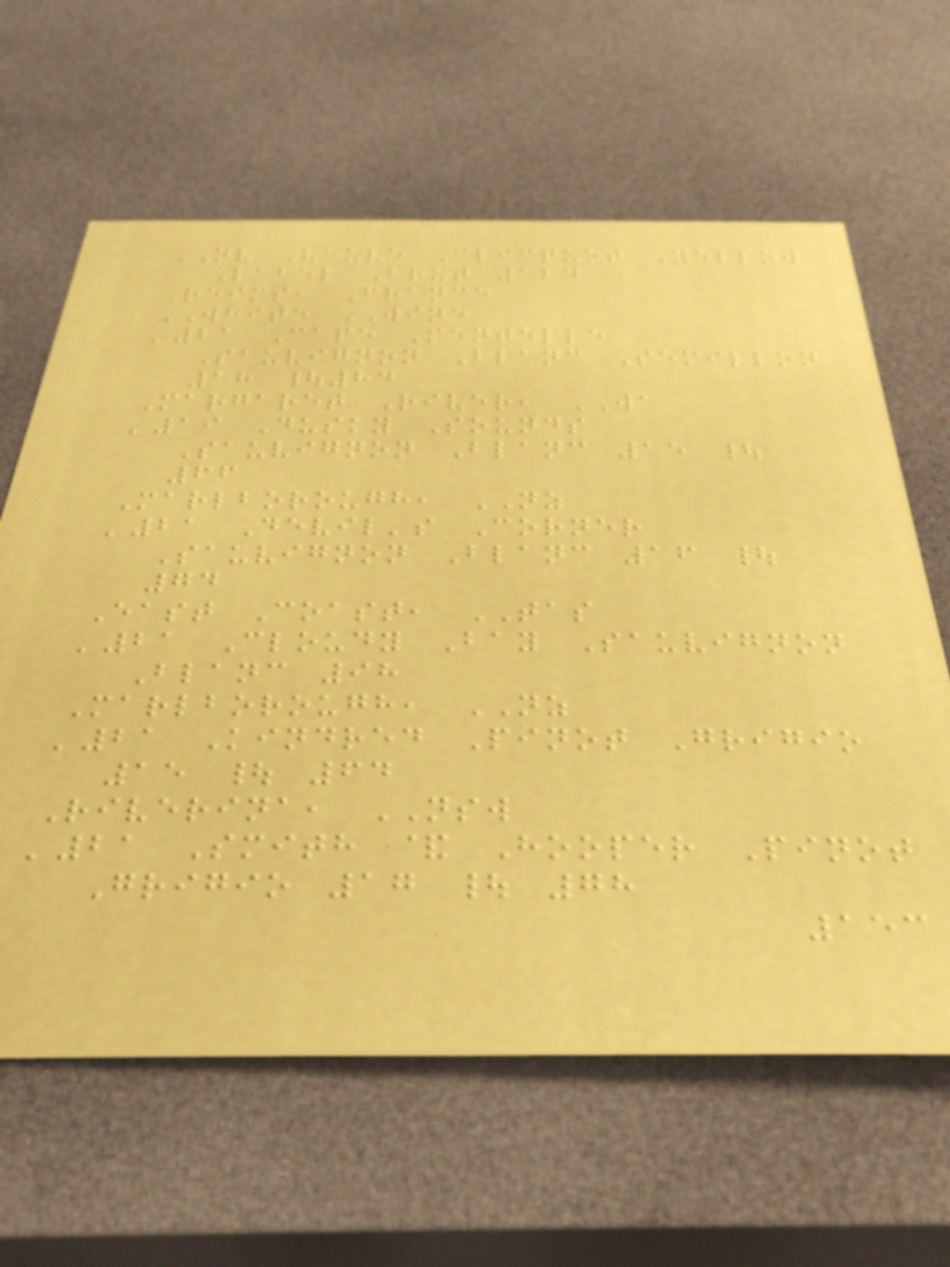NV Veuve Clicquot Yellow
Label Brut 124
Reims, France
WHITE WINE
'21 Cape Mentelle
Sauvignon Blanc Semillon
18 |84
Margaret River, WA
'19 Dusky Sounds
Sauvignon Blanc 15 |
66
Marlborough, NZ
'21 Devil's Corner
Sauvignon Blanc 16 |
74
East Coast, TAS
'21 Cloudy Bay Sauvignon
Blanc 98
Marlborough, NZ
'21 Kindred Pinot Grigio
15 | 64
Riverina, NSW
'21 Smith & Hooper Pinot
Grigio 17 | 78
153
